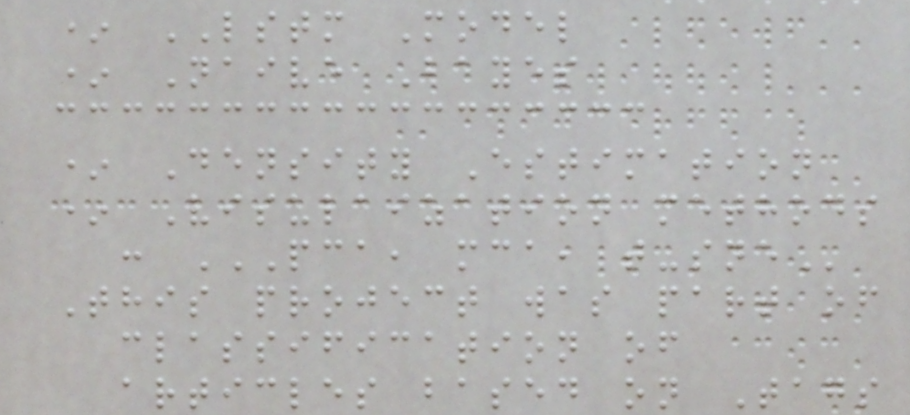* LSTM Model
* Naive Bayes
* Density Estimation
* Visulaization methods
: PCA, MCA, T-SNE
This project was part of
classification of
articles based on Tags
